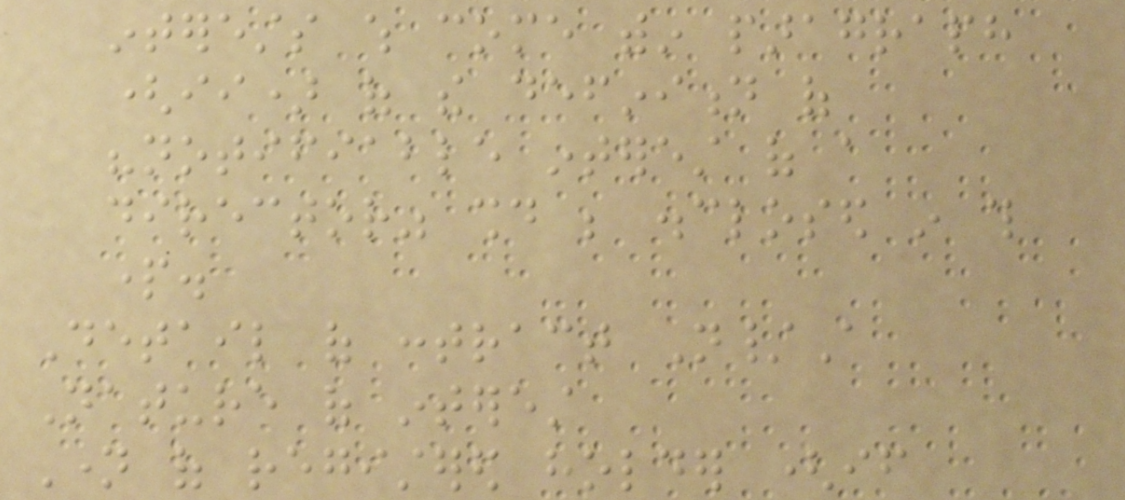interests which come within paragraph
(ii) of the definition of
"notifiable interest of a
director" should be disclosed in this
part.
Detail of contract N/A
Nature of interest
Name of registered holder (if
